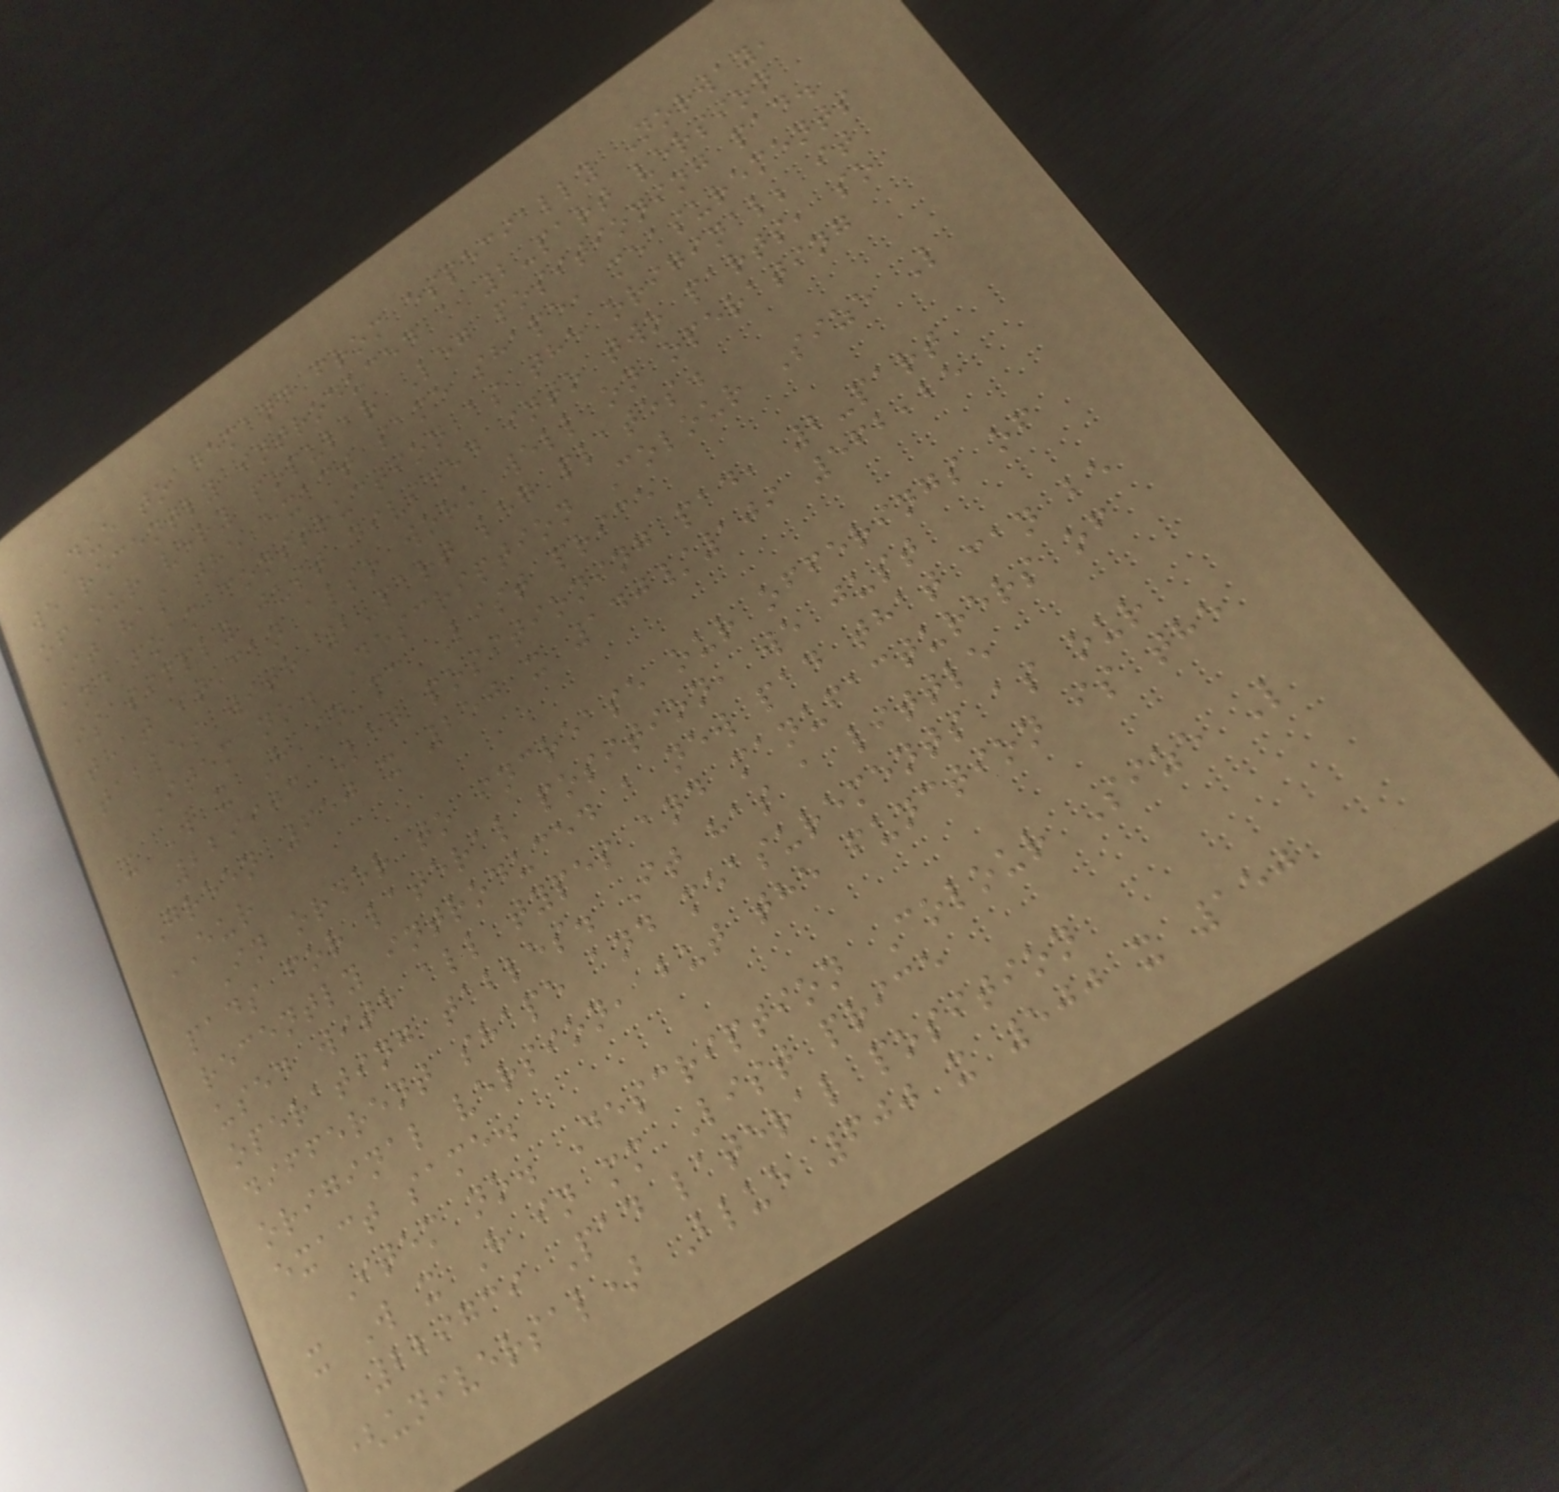Due to demand from especially Norway,
we recently introduced a 2-part version
of our very popular Leg positioning pad.
It has the exact same shape, measurements
and foam construction as the original; it
is simply just divided into two parts, so
that it can also work well on operating
tables with 2-part leg plates.
Item no. Description Colour Size L
x W x H in mm List price
229903 Leg positioning pad, 2-part
Green 650 x 250 x 140/109 562,25
EUR
In order to increase our offerings of
pads for lateral position, we just
recently introduced a new pad that can be
used with all types and manufacturers of
operating tables. It has a little
different shape and measurements as our
original version, but the function is the
exact same.
Item no. Description Colour Size L
x W x H in mm List price
229739 Pad lateral position
(universal) Blue 600 x 500 x 150
